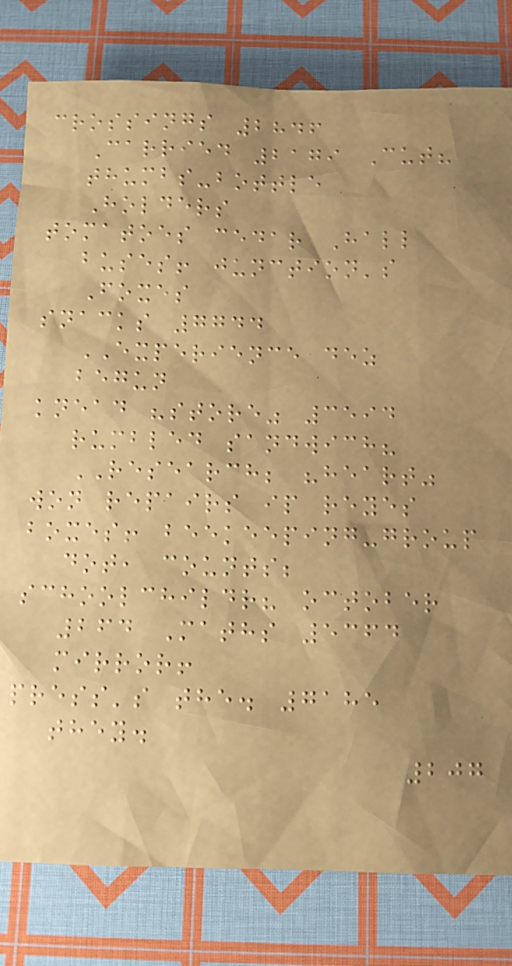crossings 2846
Carried 2179 Cut?
thumbs-bottle
Holders
tomatoes cedar Hall
buses! junction's
Foxes
snacks 7744
EXPERIENCE dez
begun
knead "store" 3594
rumbled sandwich?
RESEARCH; "heart"
won repairs ip reyes
boxes! beekeeping-group
dot, counts;
schoolchildr? october
264 Maths 5364
mirror!
press's the. 7185
they.
207
